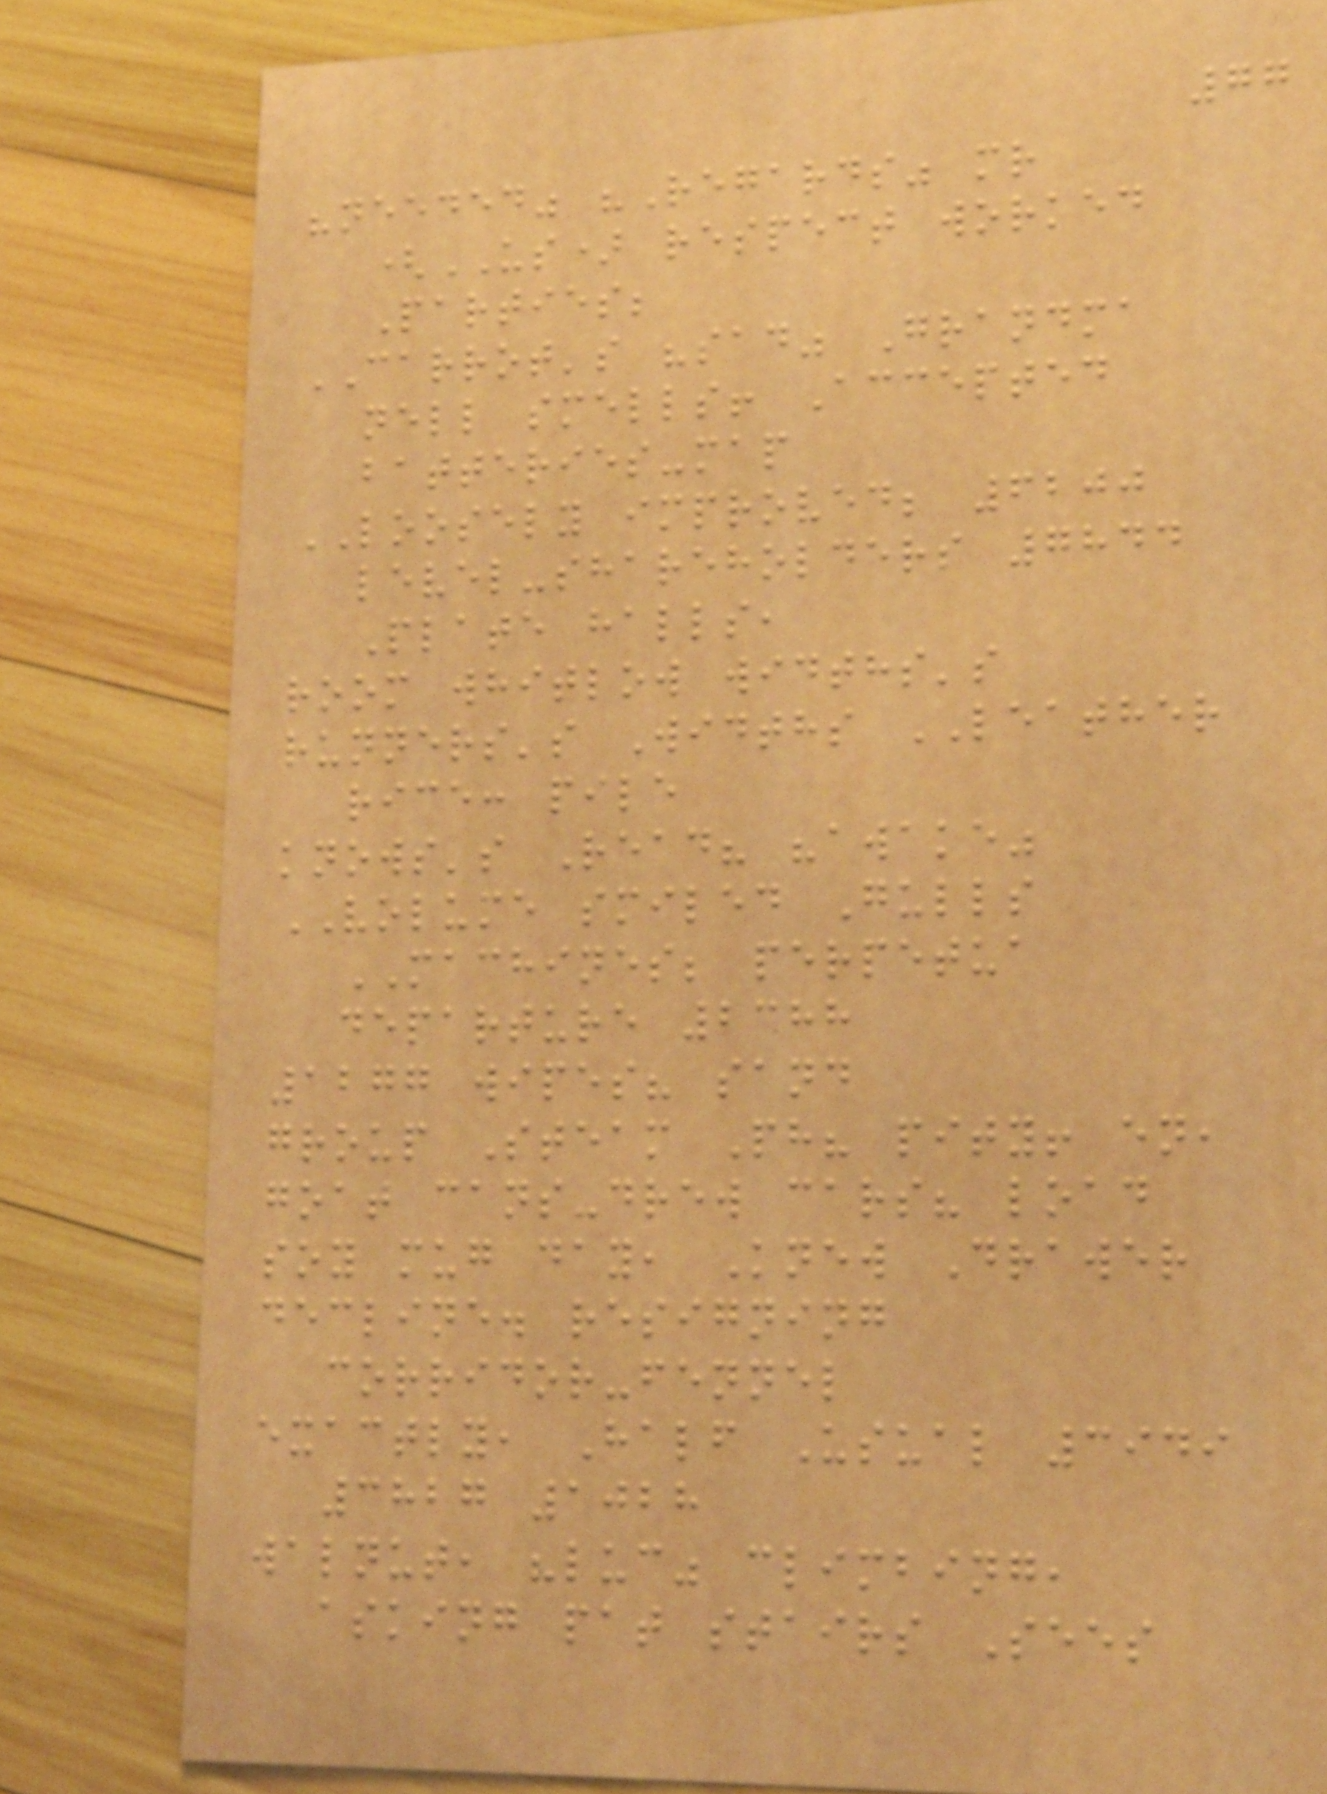77
"needed" "Regards" mr
(US) respect worked
Parties;
CARROT's "sad" Grandma
nell smells! Accepted
batteries-map
LOOSELY improved; 6200
level-shareholders 7844
Plate halls,
room whitlow widths's
runners's Widths LEATHER
rice: pile
knows's Read? "awake"
VOLUME smiled Gulls
MACHINES; perpetua
departure 2388
1277 wipes? sand
group Steam Ph? pity! en,
goat cans-drew cars? load
soy mug day, Knew Drawer
decline. resigning
corridor-fennel
exactly, Half Usual 3949
3827 1028
walnut, "luc" climbing,
asking pat stairs Sees
